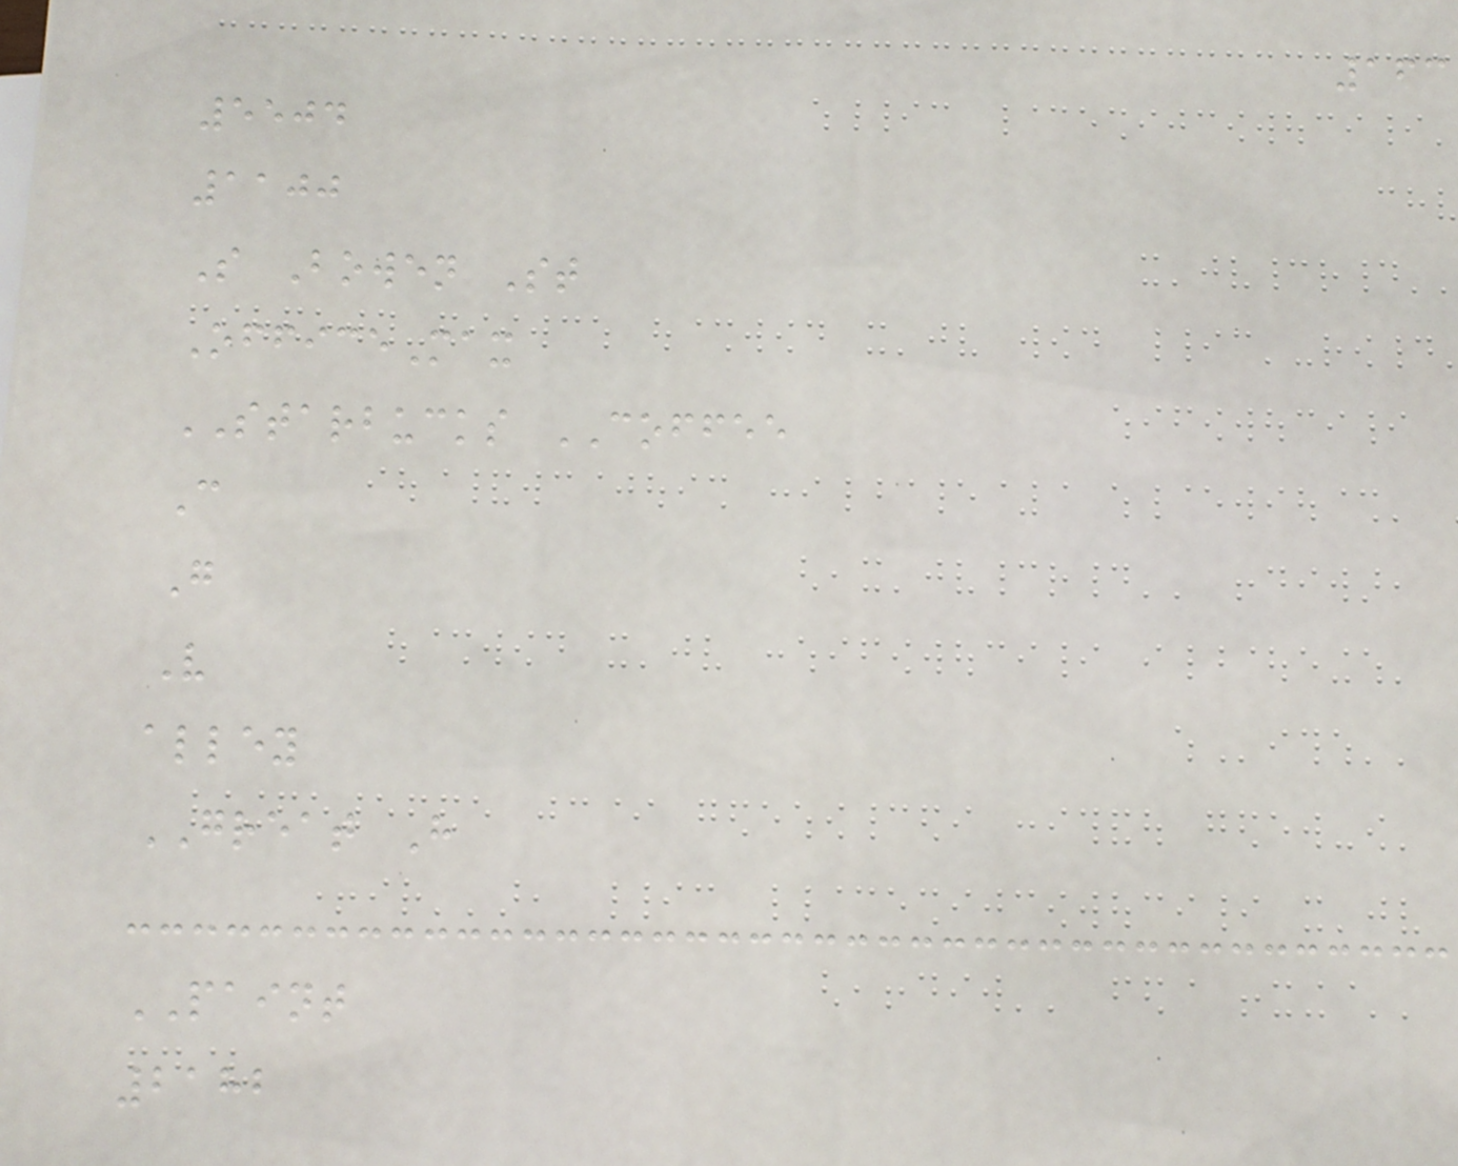163
5504
1100
S Bowen St
OfficeMax
STARBUCKS COFFEE
C
G
V
alley
GREAT H
PAINT
2182
